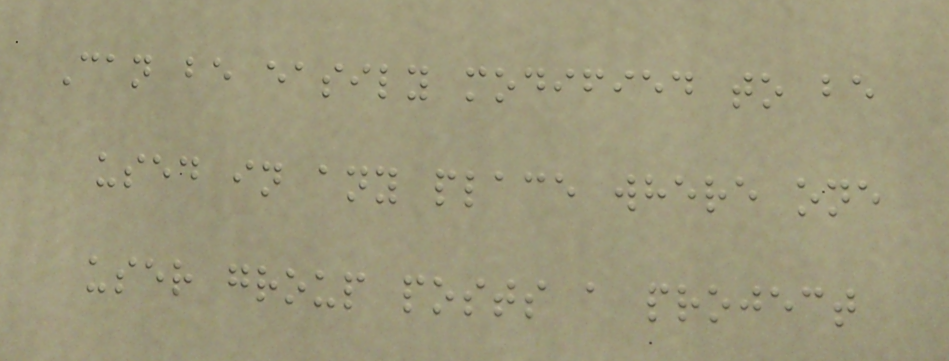Can be easily modified to be
used in any place where one
user group posts a project
